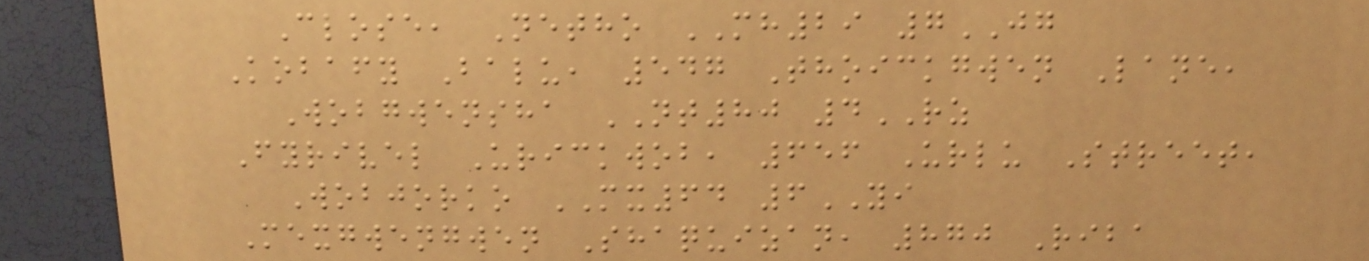Close, Netho MH29 7JG
Kobafy Balu, 547 Thoickgwen Lane,
Wobgwensha NT80 4RZ
Fyrivel Urickwob, 656 Urlu Street,
Wobjorko MX64 6YI
Mexgwengwen Shaquizan, 870 Riba
